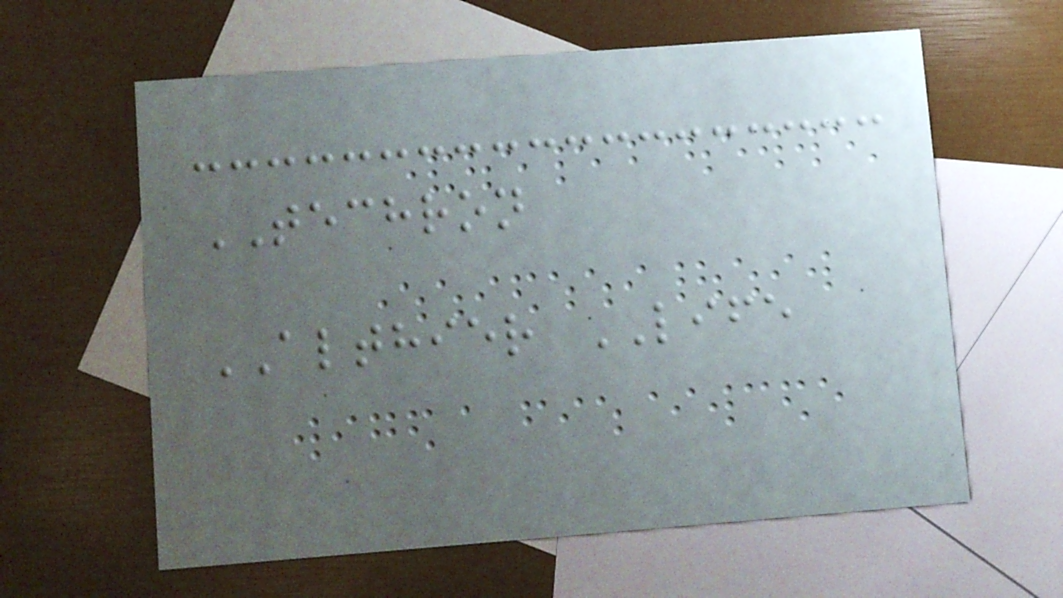TECHRON
ALTHIER LIFE
